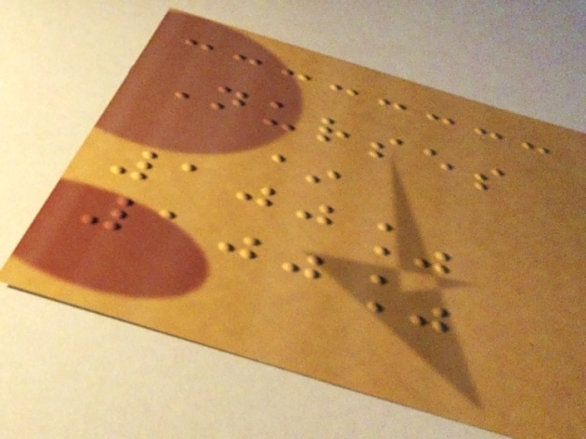Nurses
*
100%
100%
